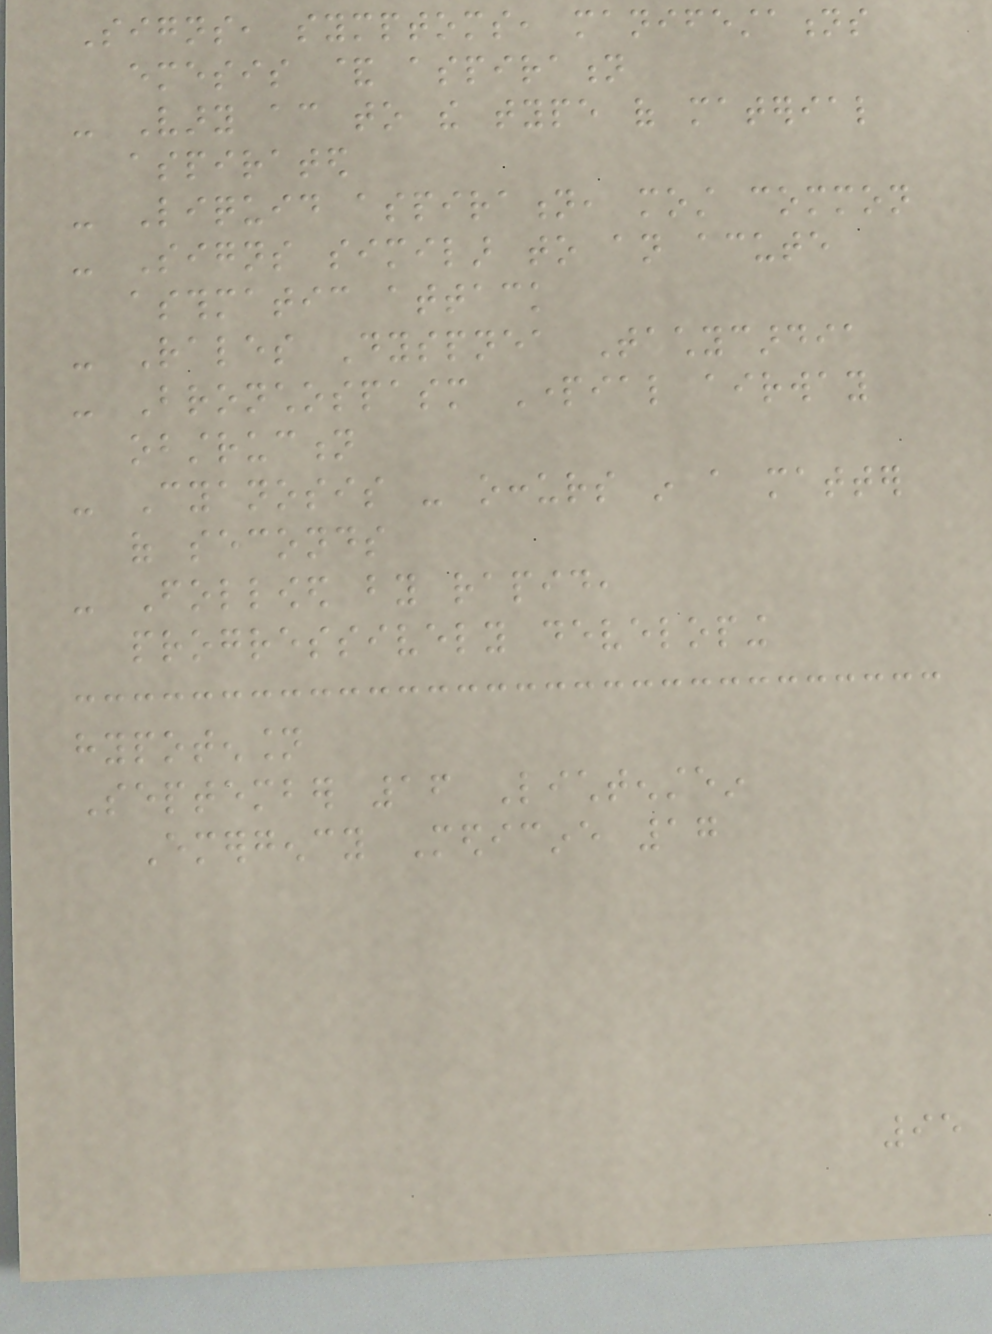Signs, symptoms, manifestations
emesis & aspiration
- Vary according to the type of material
aspirated
- Liquid aspiration, most common
- Signs similar to an acute
asthmatic attack
- Rales Dyspnea Tachycardia
- Bronchospasm Partial airway
obstruction
- Cyanosis - occurs in a matter
of seconds
- Followed by rapid,
progressively developing
hypotension
September 16 Lichtenstein
Emergency Medicine 17
95
